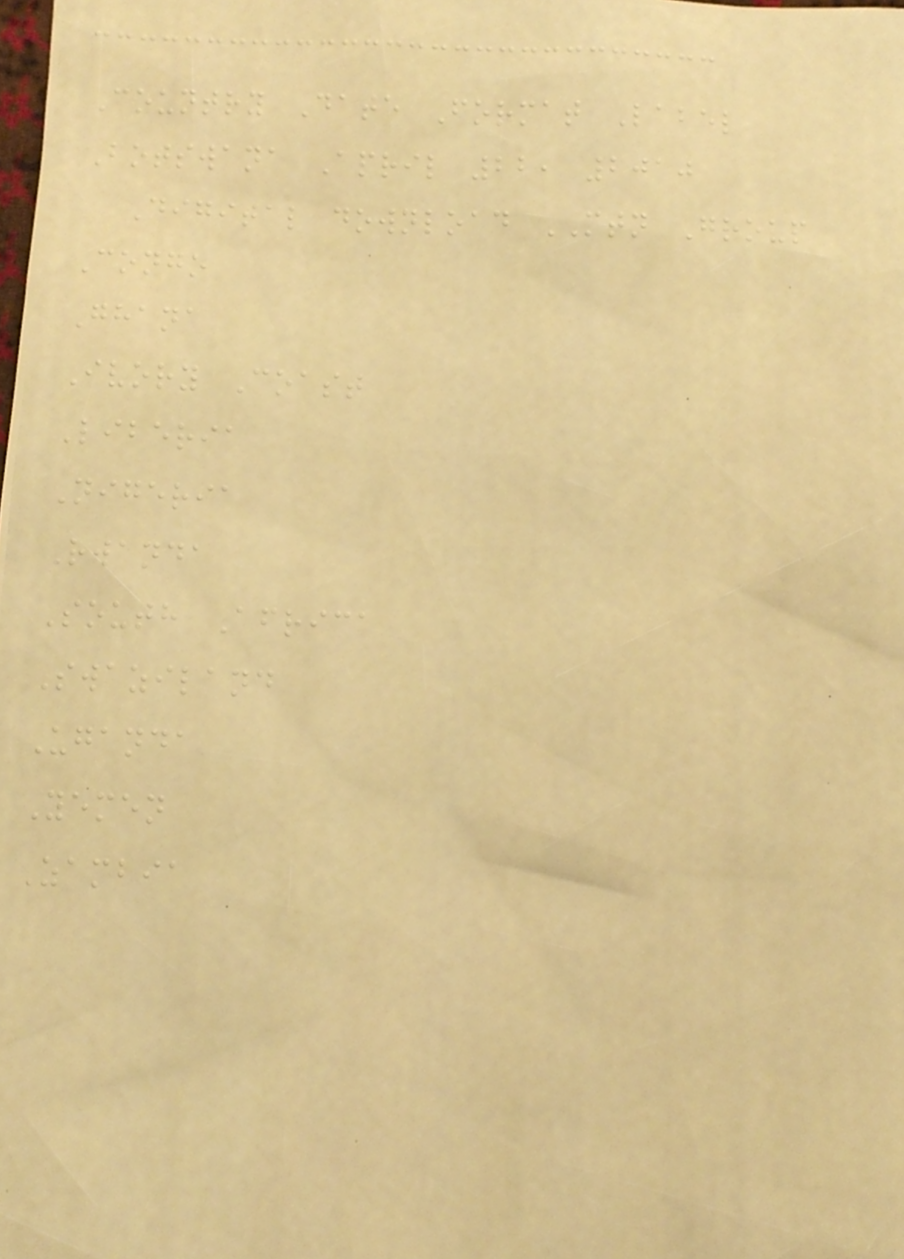Country Date Format Label
Botswana April 22, 2010
Digital download MTN Group
Congo
Ghana
Ivory Coast
Liberia
Nigeria
Rwanda
South Africa
Swaziland
Uganda
Yemen
Zambia
